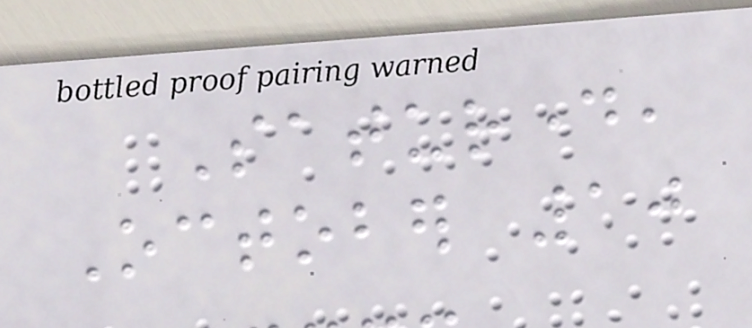Saturday,
October 10
